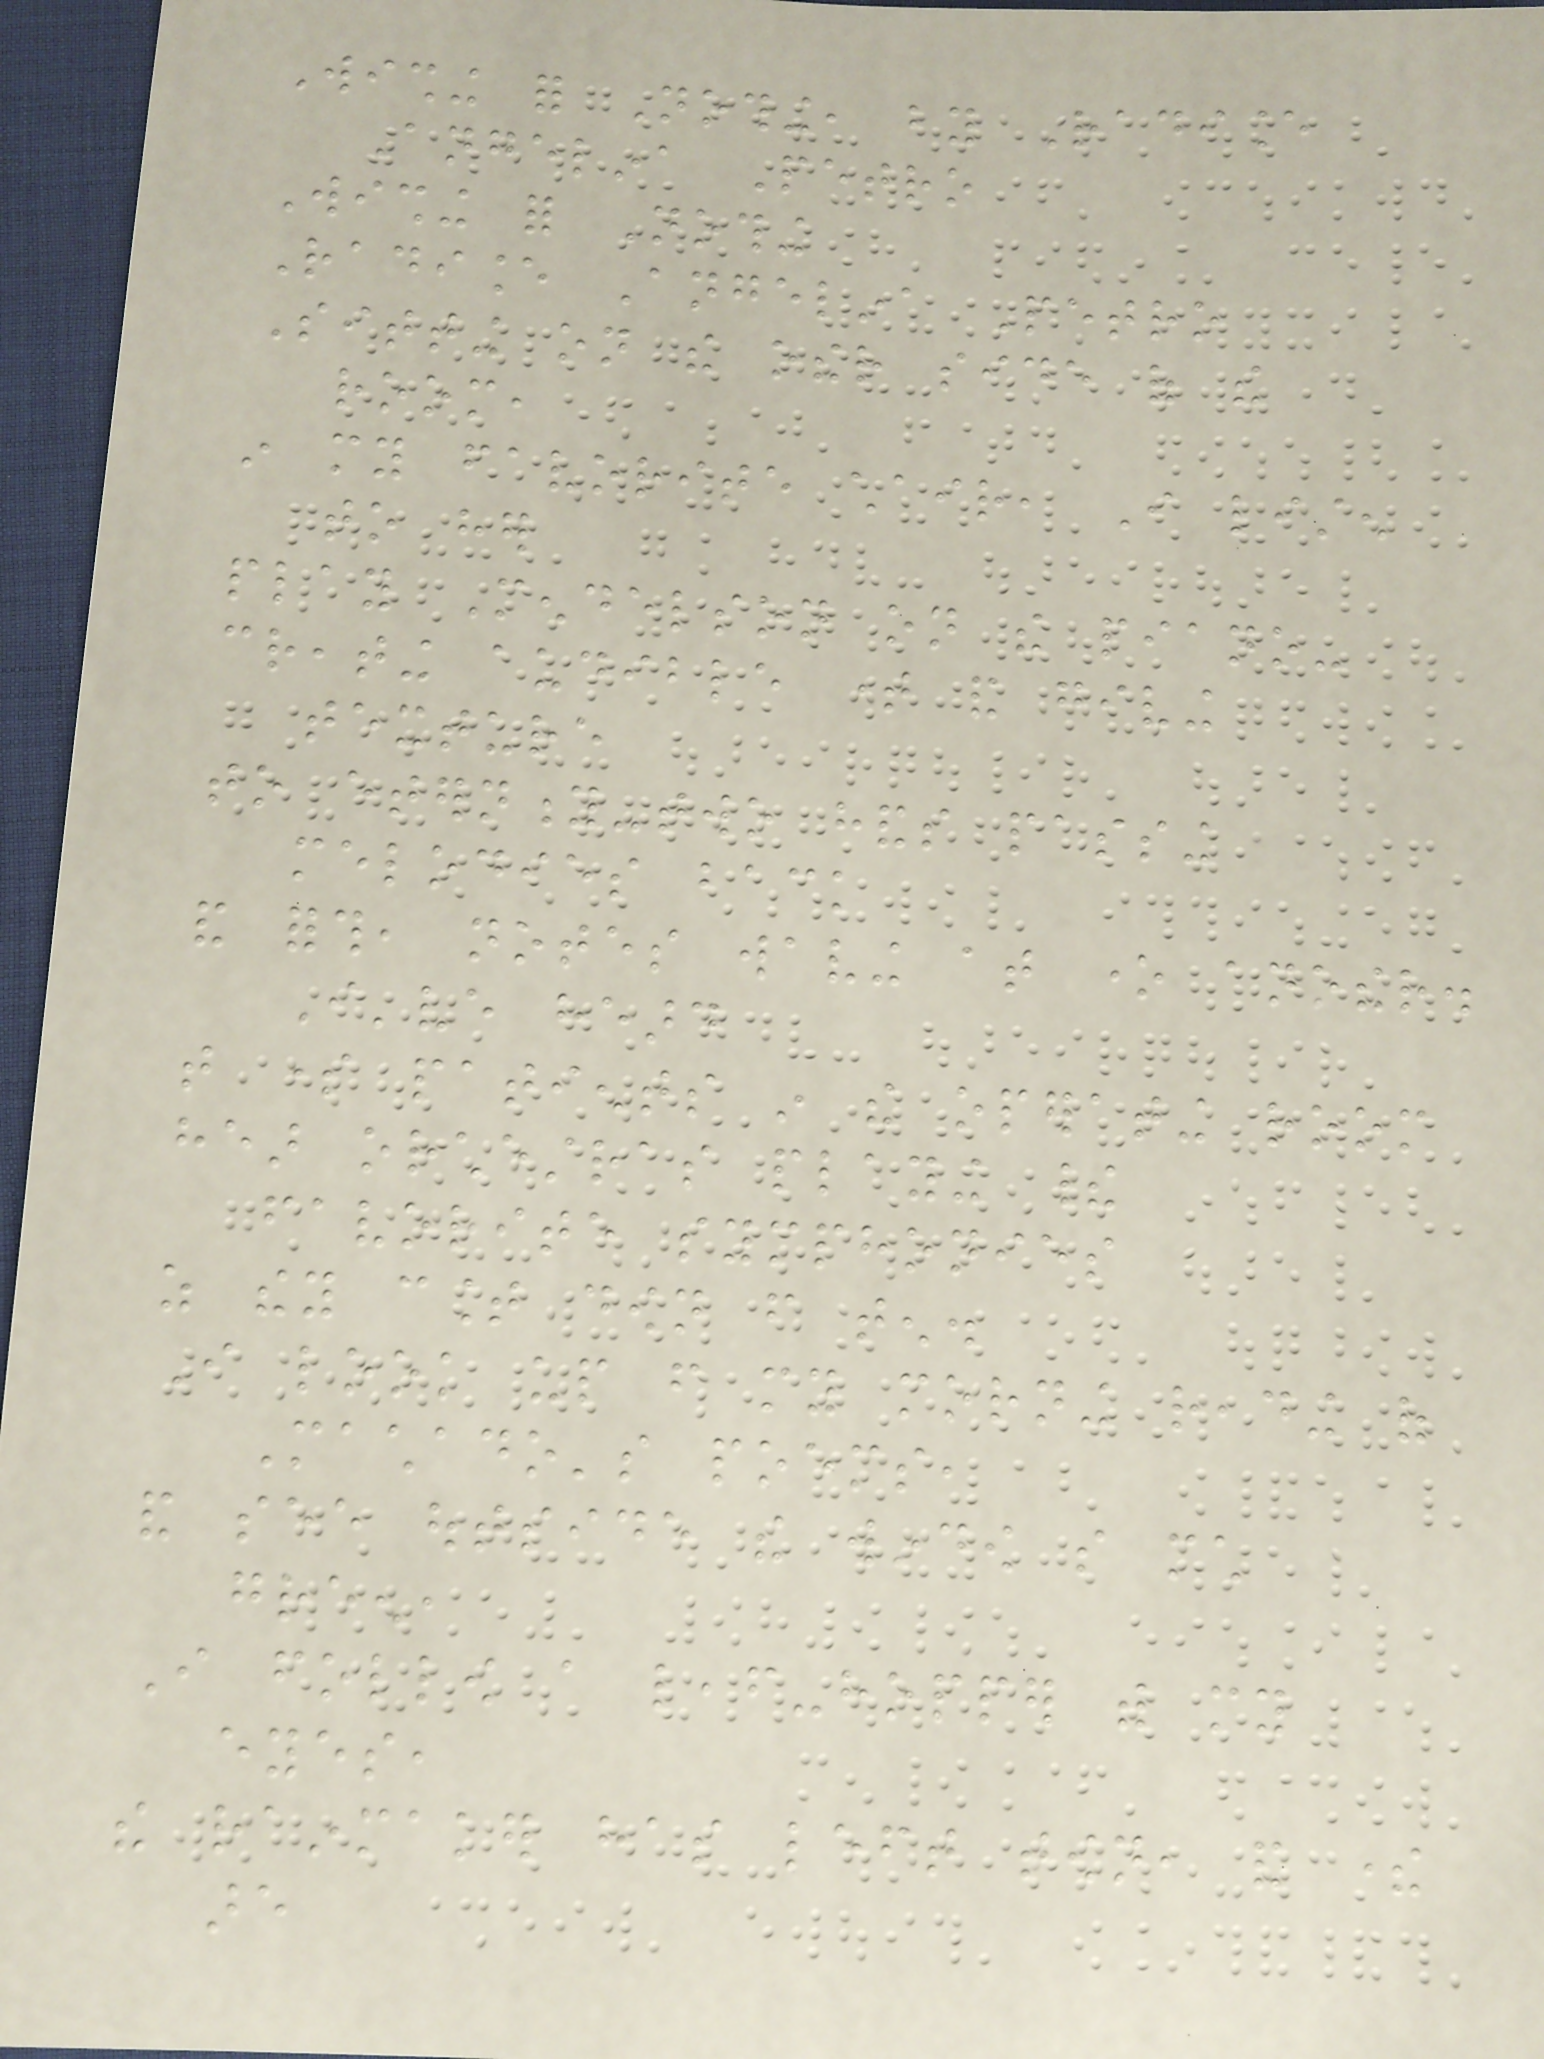Wishing for Nothing, by Radiance
Angelina Petro
Wishing for Nothing
Radiance Angelina Petro
Sitting on the other side of the
room,
in my favorite chair, I listen
to her
play Mendelson on the piano-
creating audible time and giving
texture
to eternity-two hands passing
melodies back
and forth, notes waving at one another.
I've heard
that some patients in the operating room
hear orchestras playing their
favorite symphonies
as they count down from ten.
I look up from my morning reading of
Machado's poems,
and see outside the window so much
green,
I follow a leaf-hopper with my
eyes,
the rainmaker has left town, and there
are
